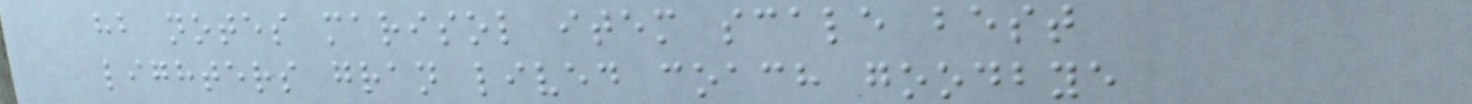hb notes marisol item scale best
lighters gran lived coach goodbye
